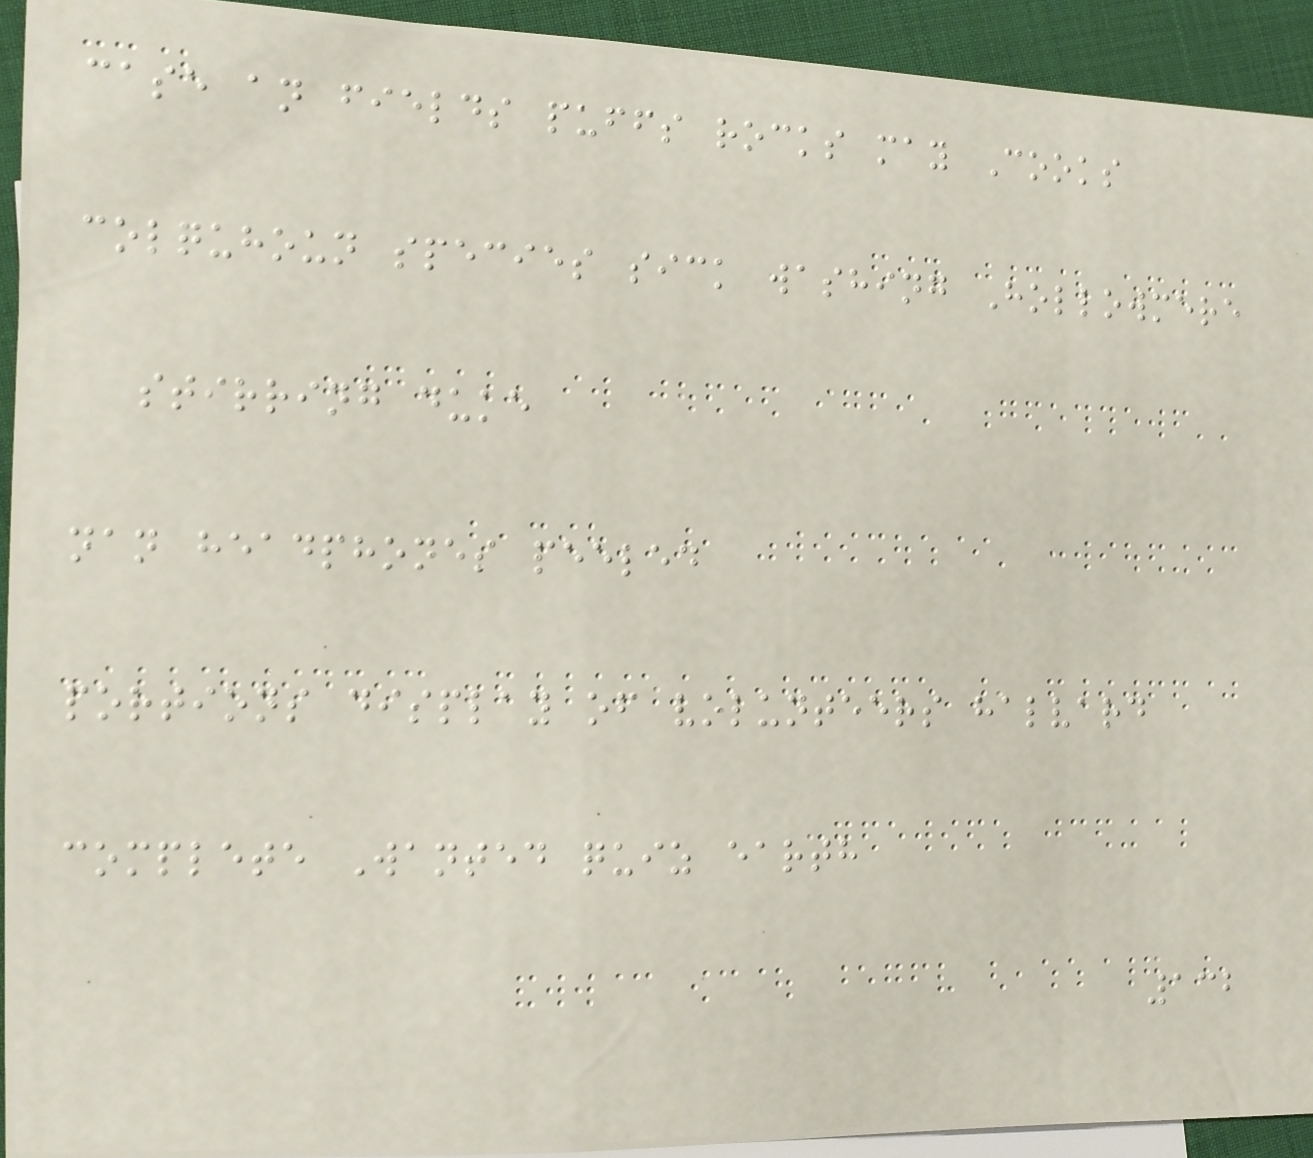case an fields puffs rocks may Cooks
colquhoun species sick washing Hollowmere
stirring duke
nan headphones peeled
portions display of volunteers halvard
complete Wanted quiz earth
132
